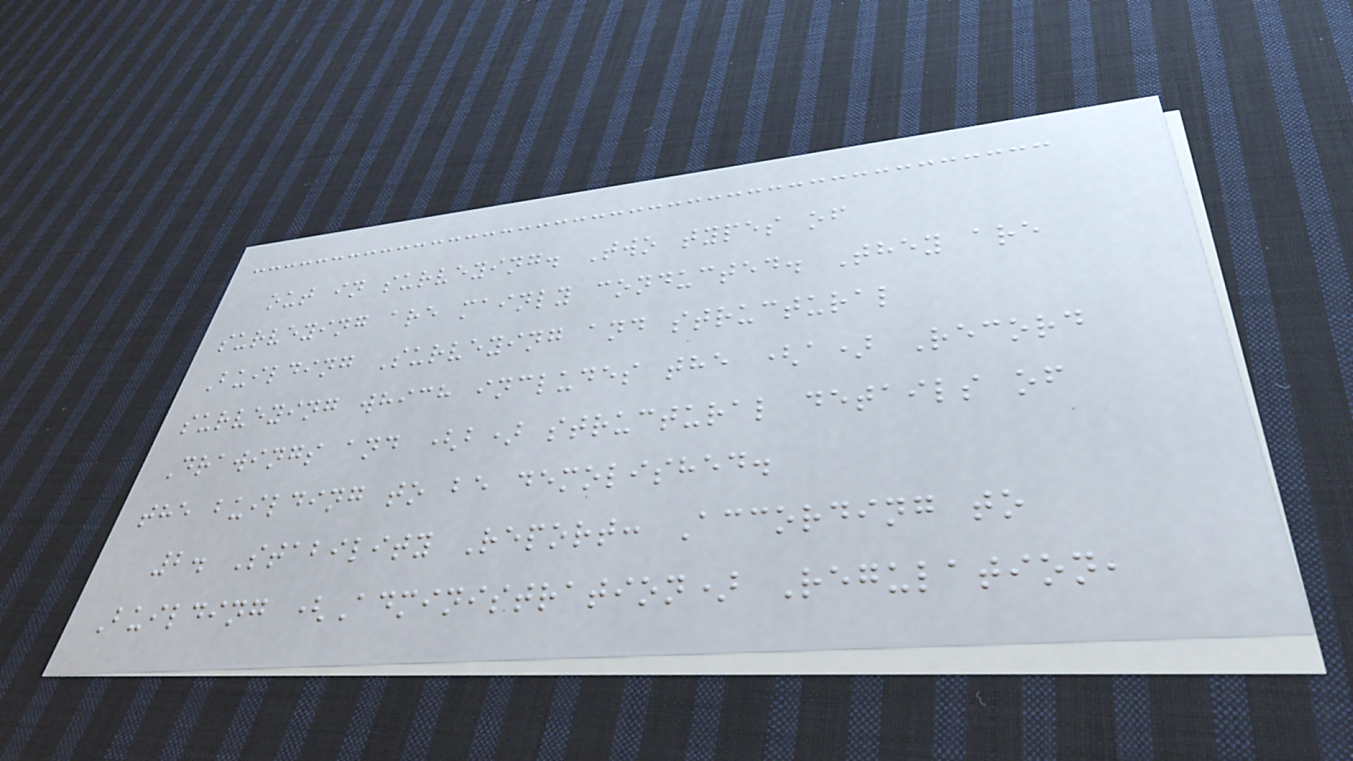out in surveying. Two types of
surveying are mainly conducted. They are
Building Surveying and structural
surveying which includes the (a) Record
Drawings and (b) structural details of
the building to be demolished.
2. Stability Report: According to
Building (Administration) Regulation,
